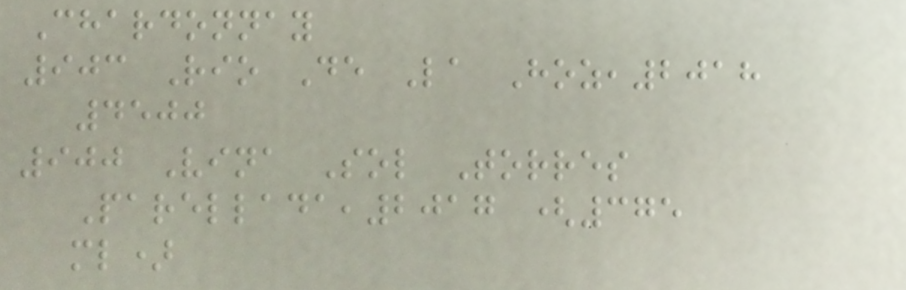Chardonnay
903 Rio De La Hoz,2018
4500
900 Vina Sol Torres
Parellada,2017 (375
ml)
